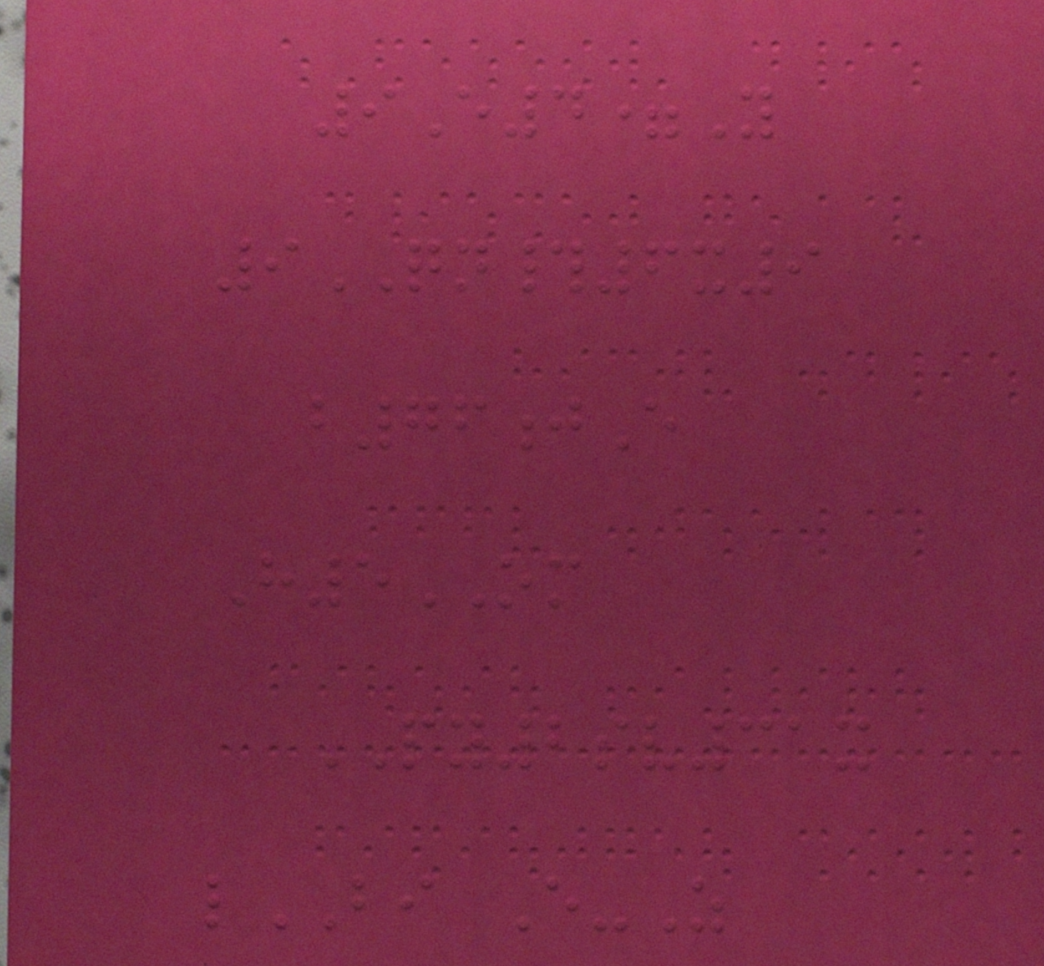9E4=Y
9QN#6x9
b76jE
H5OM
PY2sv31x
lBI E-Z
